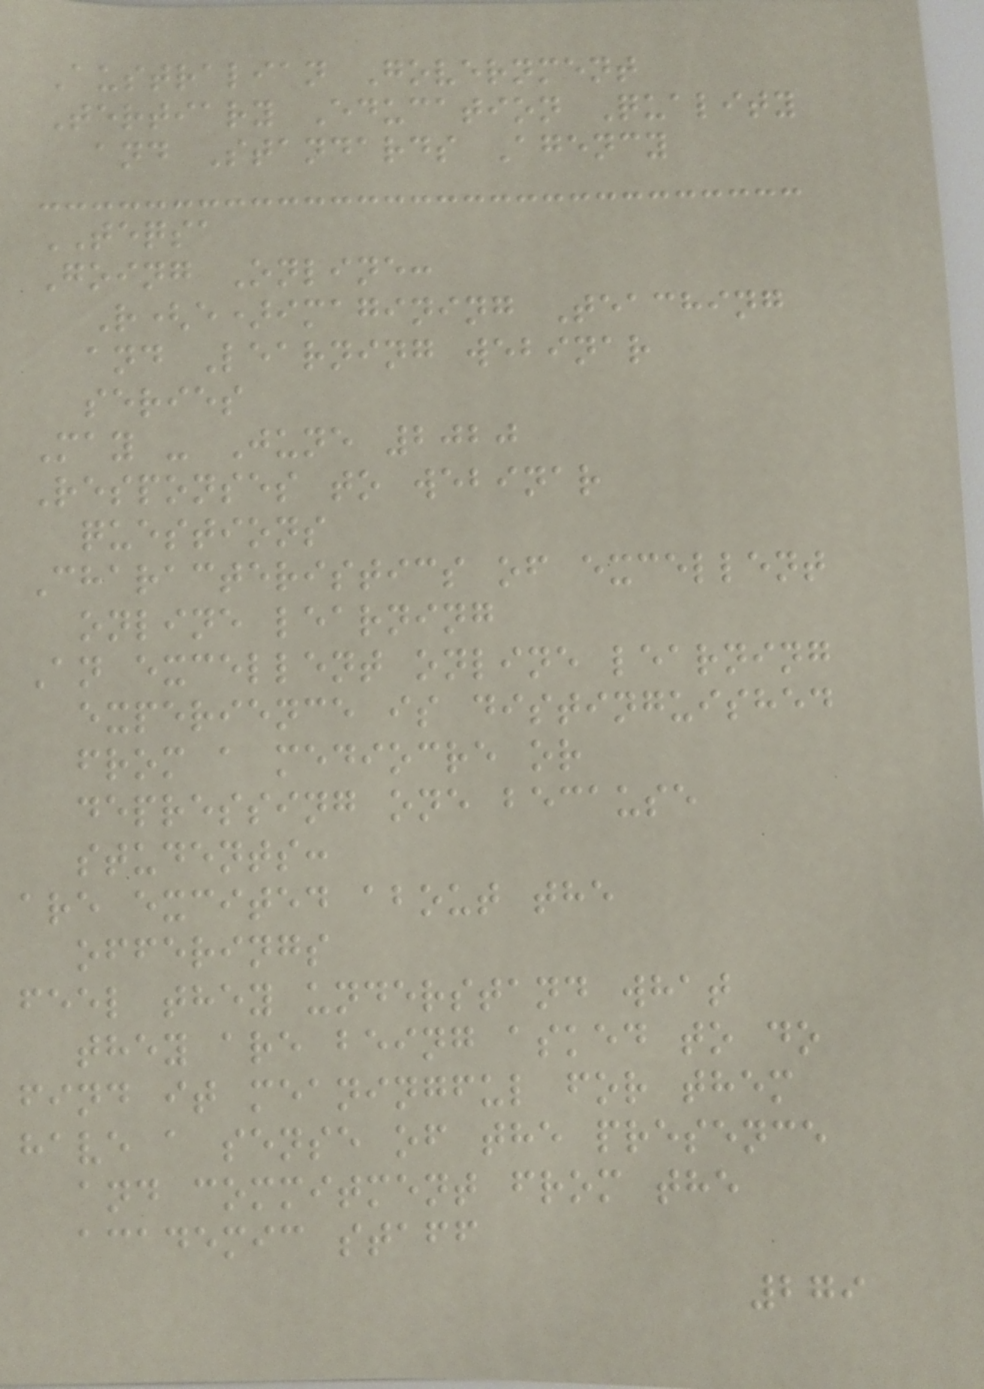Australian Government
Tertiary Education Quality
and Standards Agency
TEQSA
Going Online:
R(e)imagining Teaching
and Learning webinar
series
May - June 2020
Responses to webinar
questions
Characteristics of excellent
online learning
An excellent online learning
experience is distinguished
from a mediocre or
depressing one because
students:
are excited about the
offerings
feel they understand what
they are being asked to do
find it meaningful for them
have a sense of the presence
and commitment from the
academic staff
279
